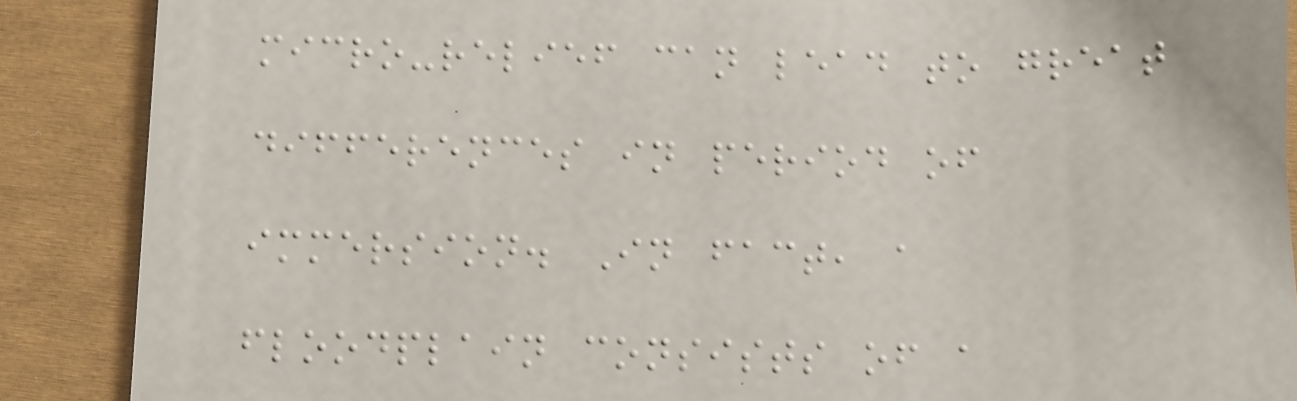micro-relief can lead to great
differences in period of
immersion. In fact, a
floodplain consists of a
